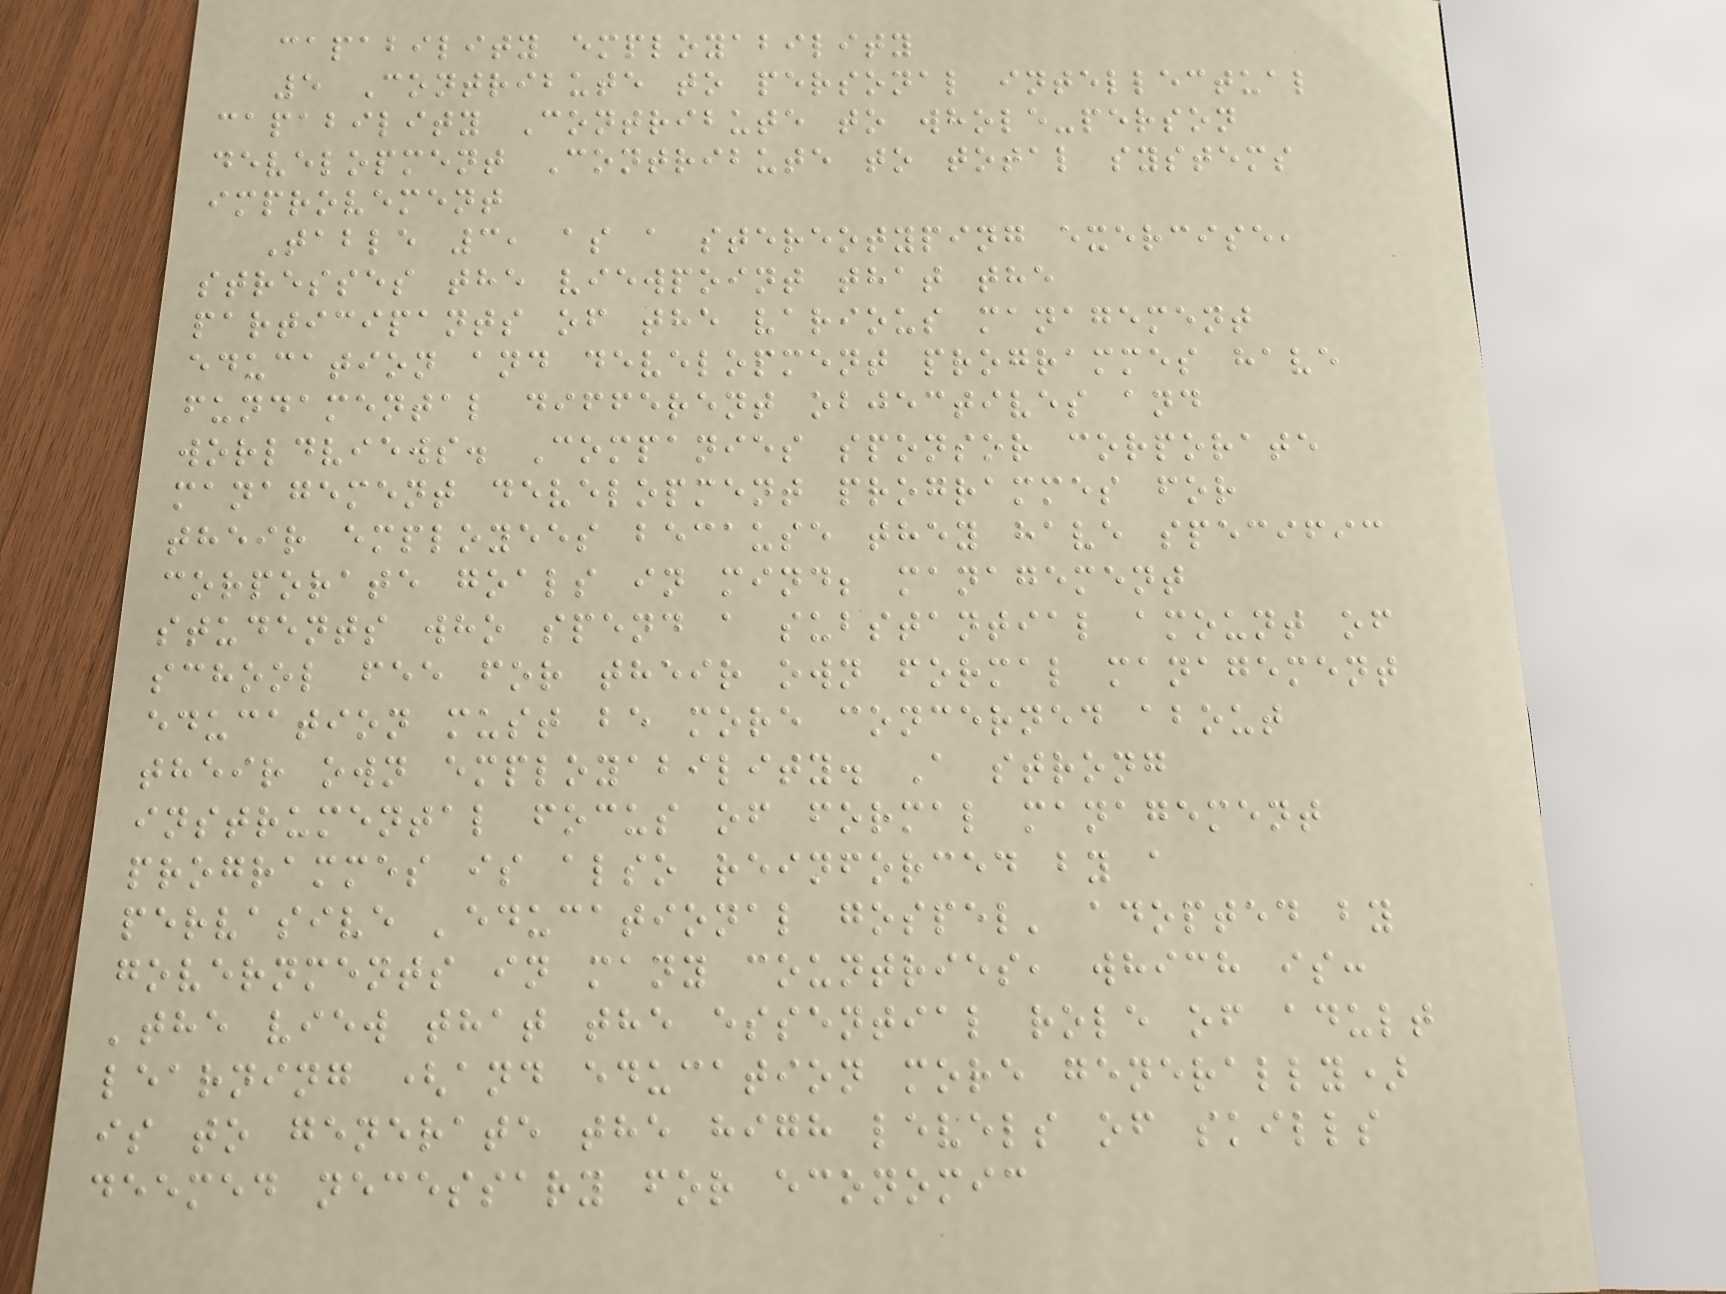capability employability
5 Contribute to personal intellectual
capability Contribute to whole-person
development Contribute to total systems
improvement
Table 3, as a stereotyping exercise,
stresses the viewpoint that the
participants of the various management
education and development programmes have
fundamental different objectives and
worldviews. Companies sponsor corporate
management development programmes for
their employees because they have specific
corporate goals in mind; management
students who spend a substantial amount of
school fee for their own formal management
education must be more concerned about
their own employability. A strong
instrumental focus of formal management
programmes is also reinforced by a
pervasive 'educational gospel' adopted by
governments in many countries, which is:
'the view that the essential role of adult
learning (and education more generally)
is to generate the high levels of skills
deemed necessary for economic
